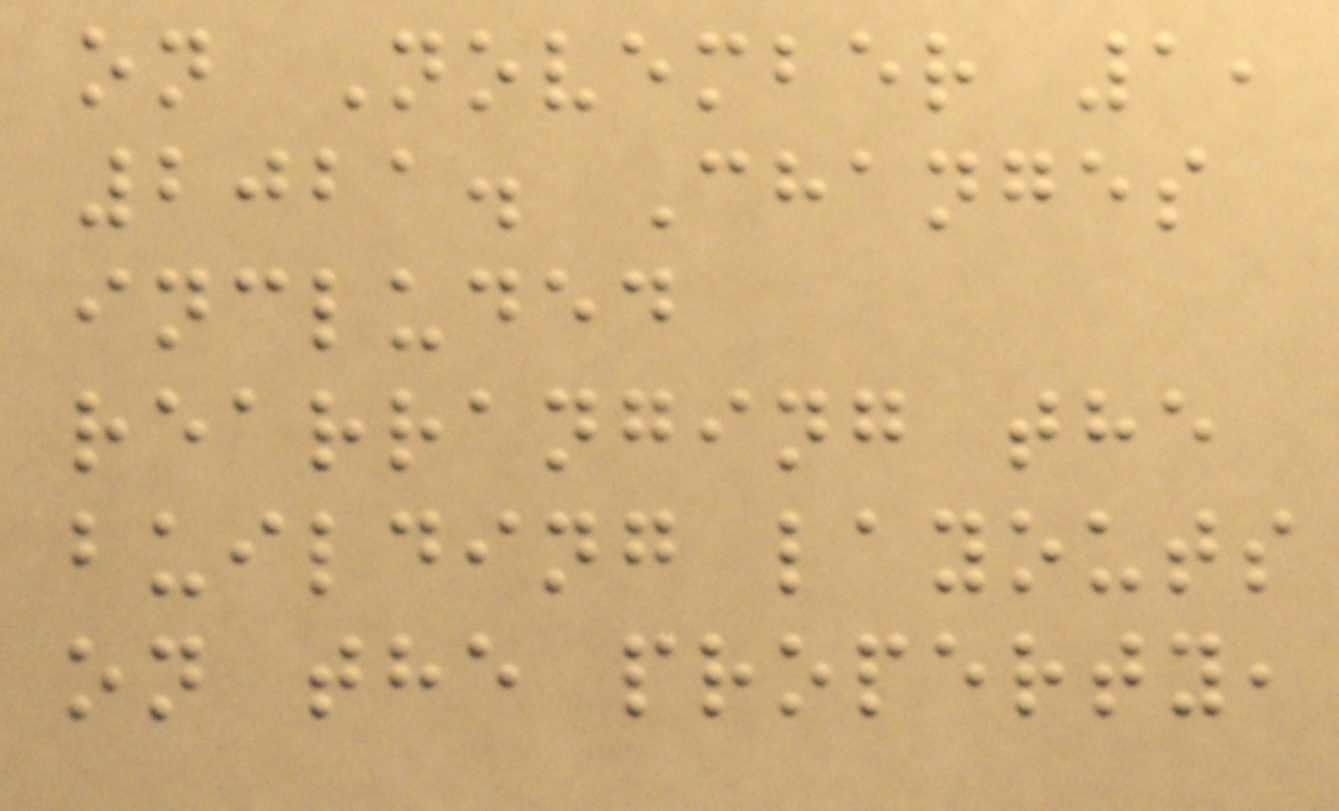on November 1,
2021. Changes
included
rearranging the
building layouts
on the property,
